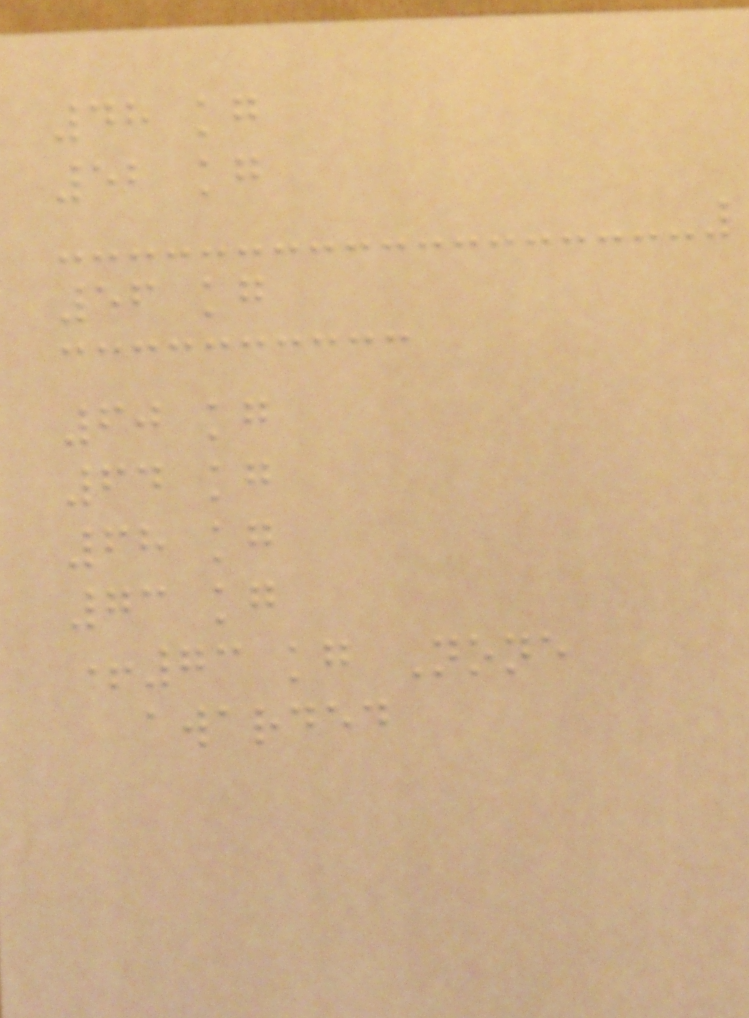48 kg
52 kg
56 kg
60 kg
64 kg
68 kg
73 kg
+73 kg None
awarded
